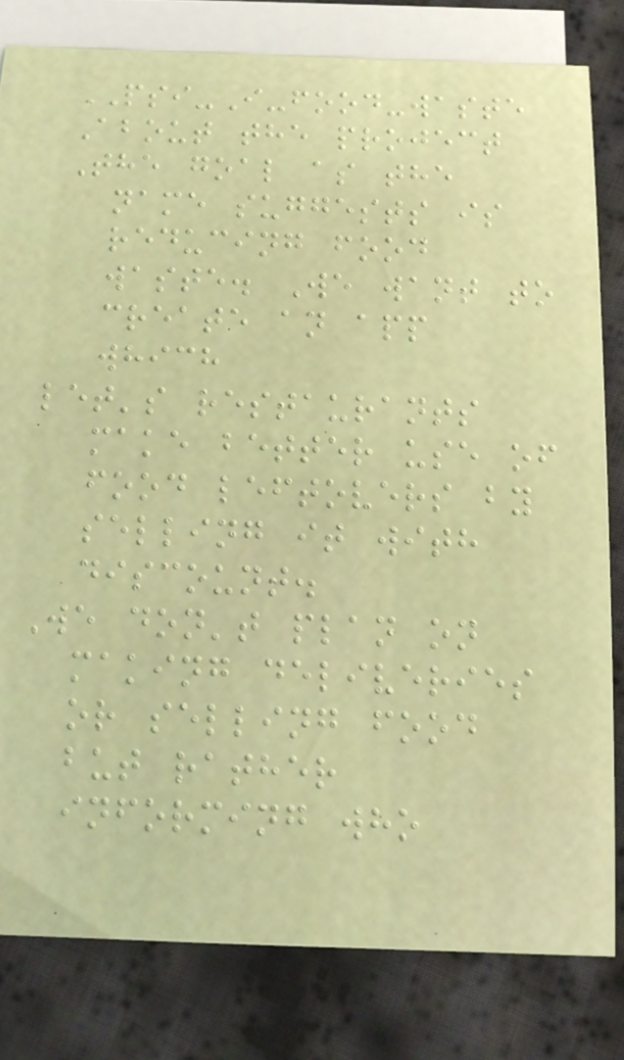PSI-I-food-waste
About the project
The goal as the
name suggests is
reducing food
waste. We want to
create an app
which
let's restaurants
make better use of
food leftovers by
selling it with
discount.
We don't plan on
making deliveries
or selling food
but rather
informing who
